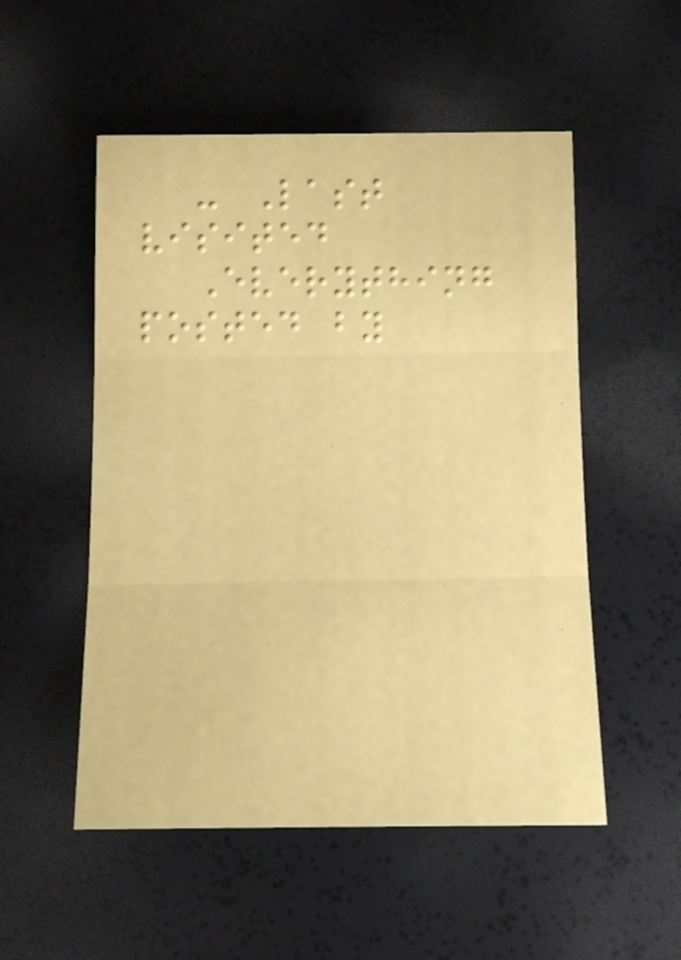- Last
visited
Everything
posted by
